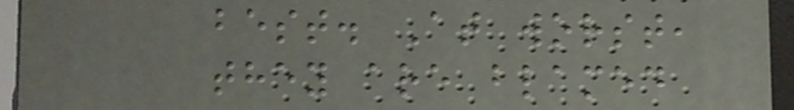best. At worst,
they are blamed
